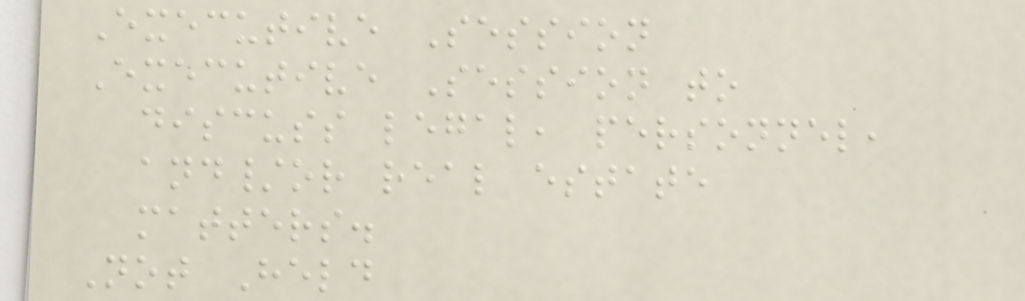Executive Session
Executive Session to
discuss legal, personnel,
and/or real estate
matters.
Not Held
